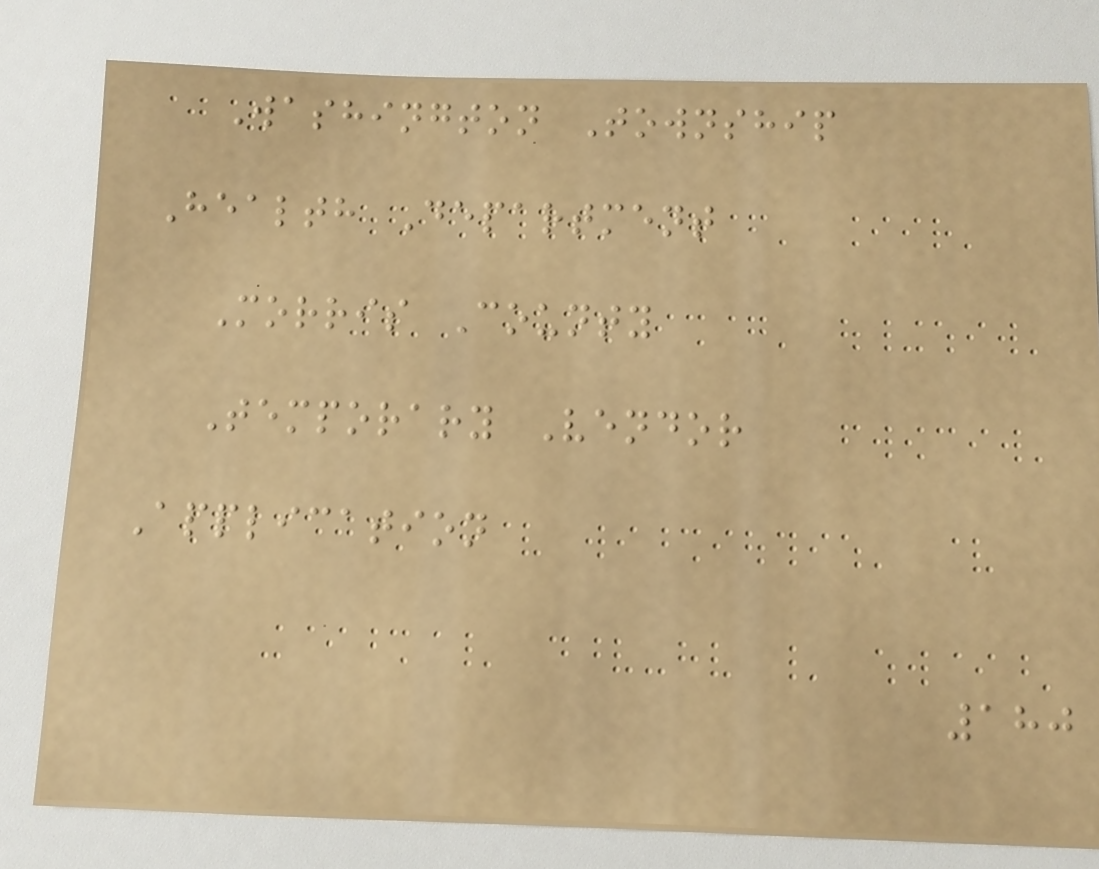Washington Township
Health Department
Morris County
Temporary Vendor
Application
180
